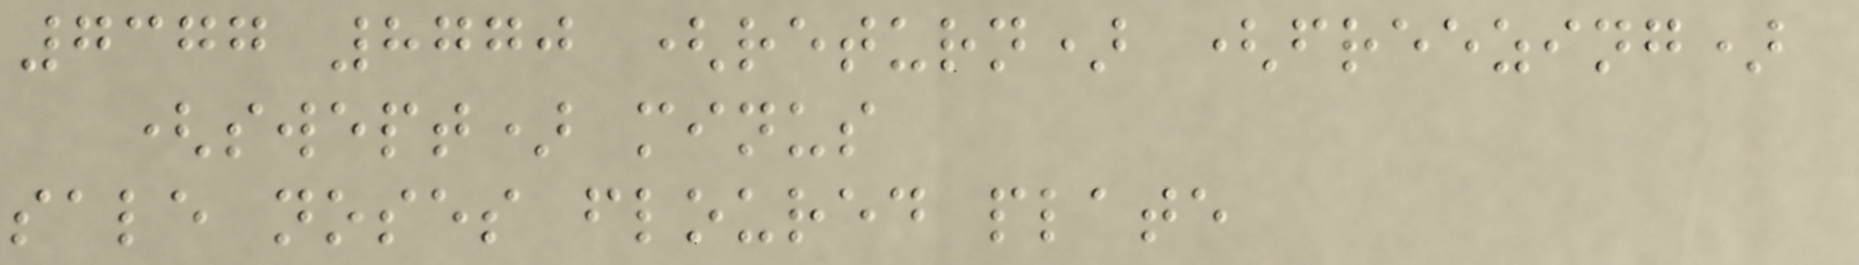7377 8770 (return) (freezing)
(swept) minus
sale noses floured plate
